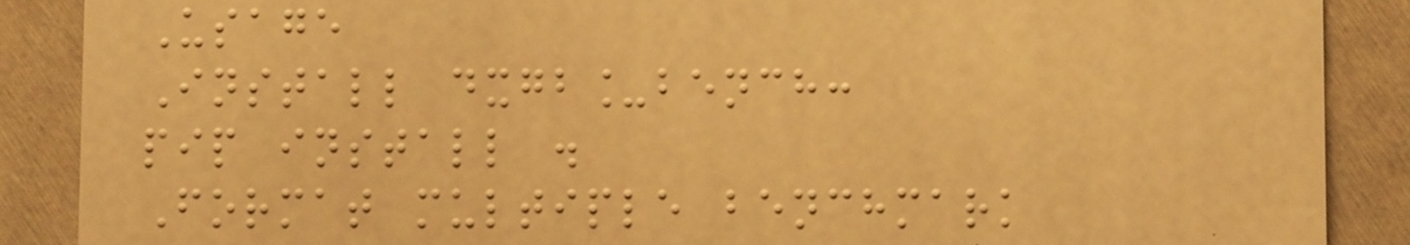Usage
Install dxgb_bench:
pip install .
Format multiple benchmark
